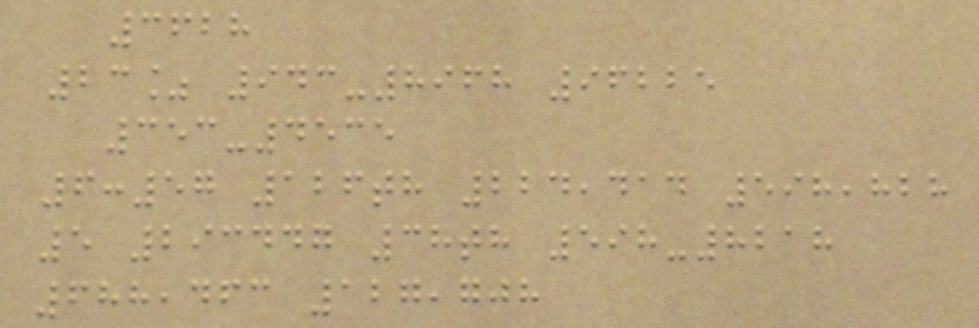3628
23% 943-8968 96225
353-4535
6:57 126th 224,414 598,828
5 293447 38th 598-8218
688,463 127,708
